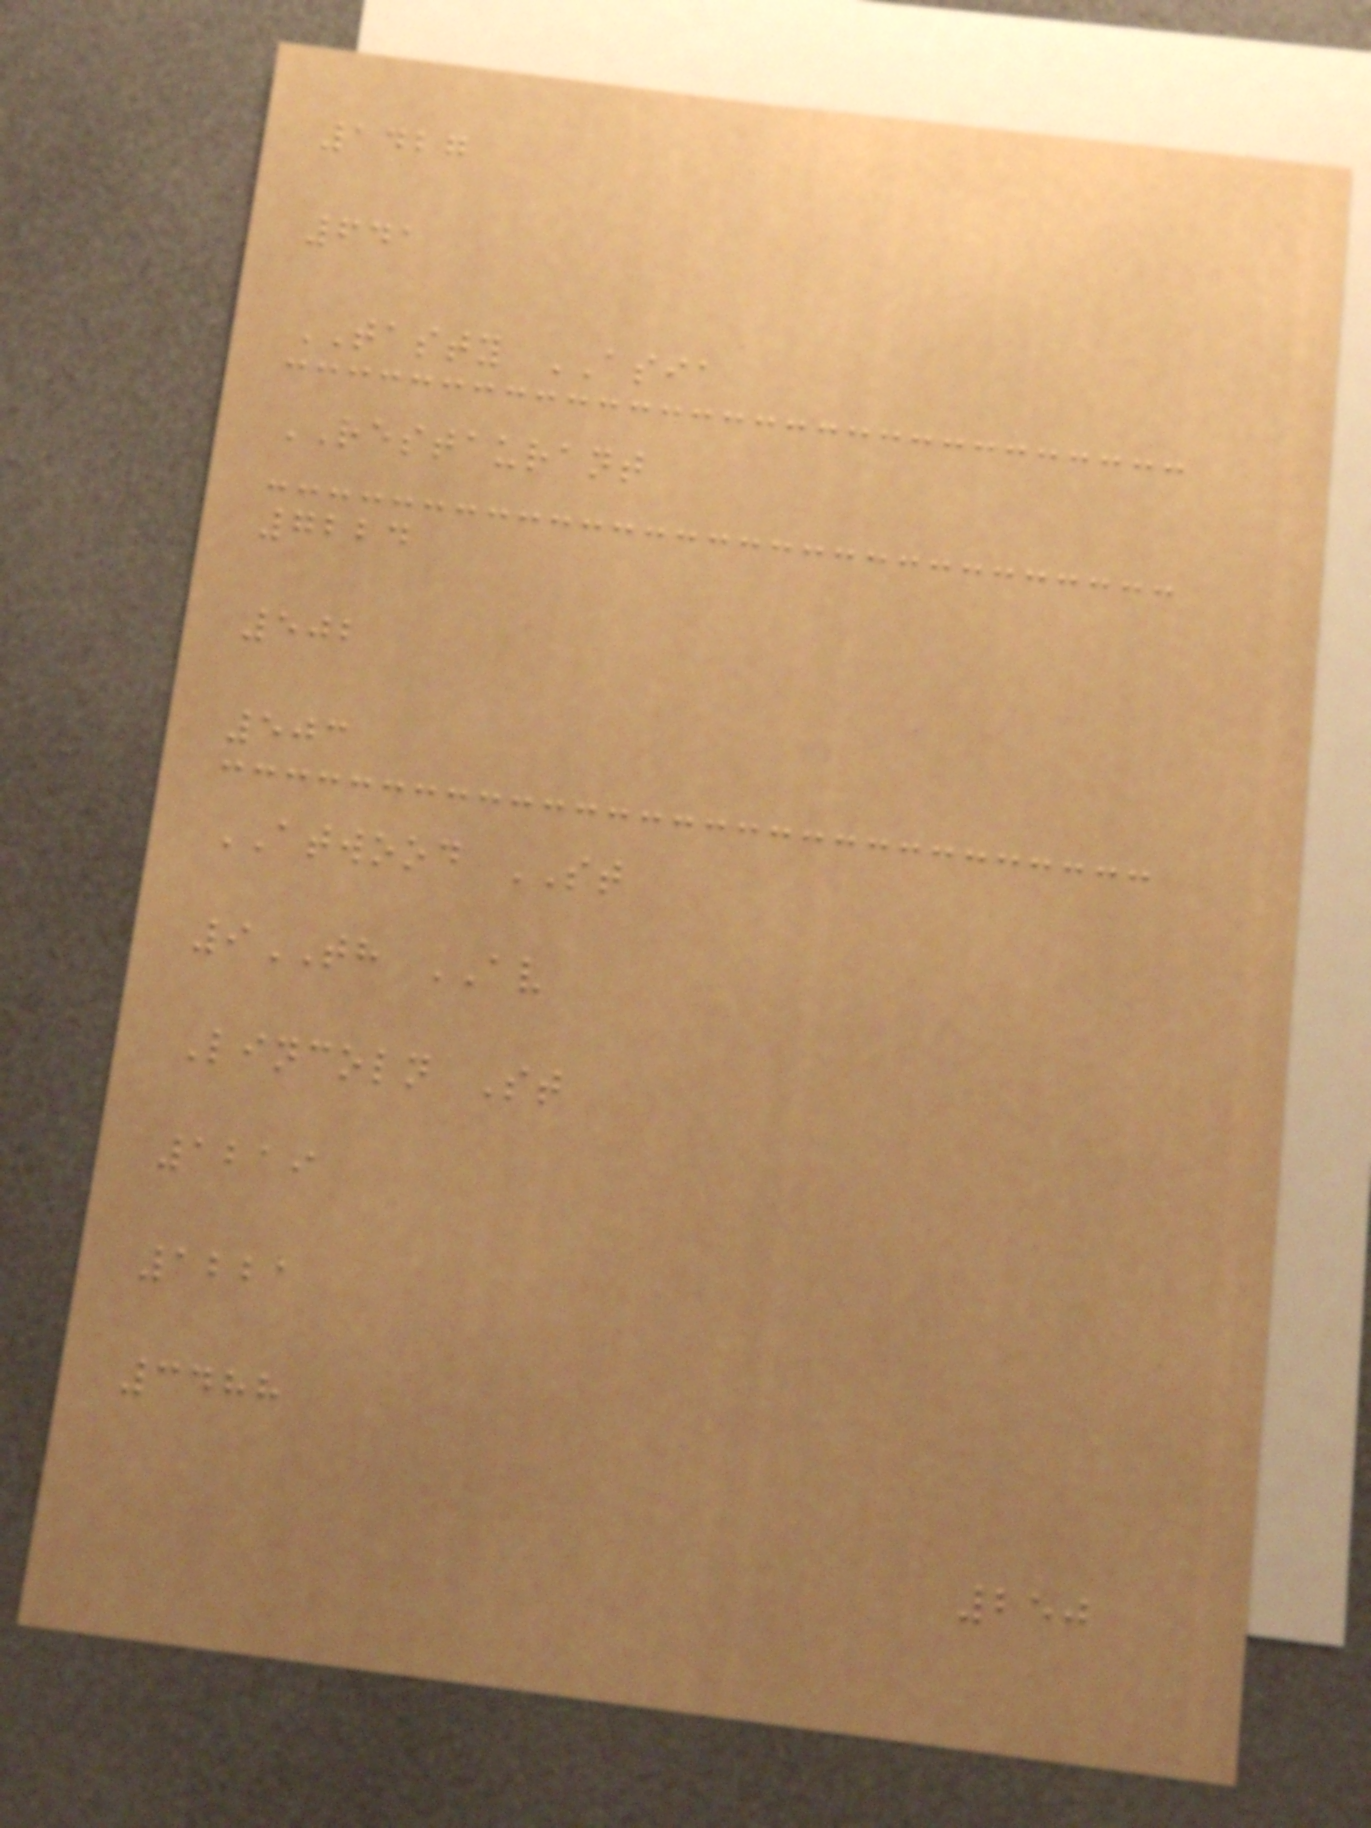1427
641
TASTY ASIA
RESTAURANT
7224
502
503
ATWOOD ST
9TH AV
Lincoln St
1219
1221
3488
250
